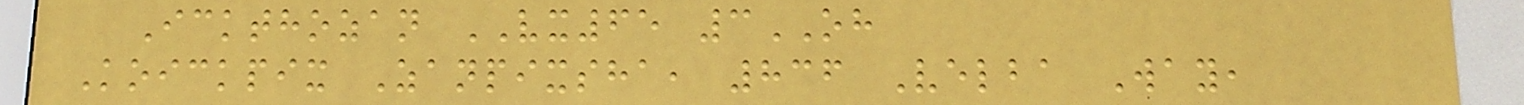Ickthozan VX65 3OH
Koickpix Zanpixsha, 836 Velba Way,
